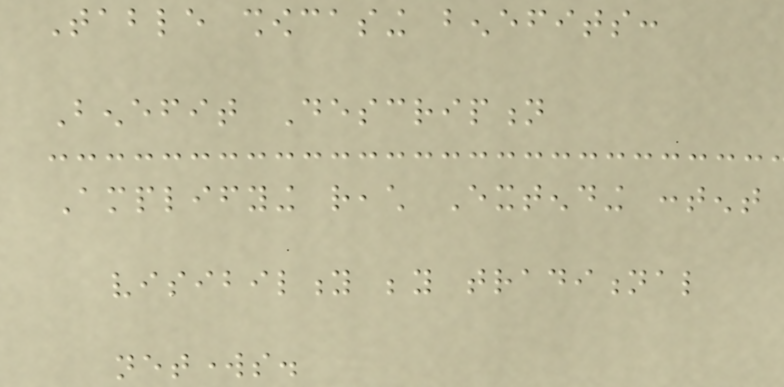Table showcasing benefits:
Benefit Description
Amplifying reach Extending content
visibility beyond traditional
networks.
